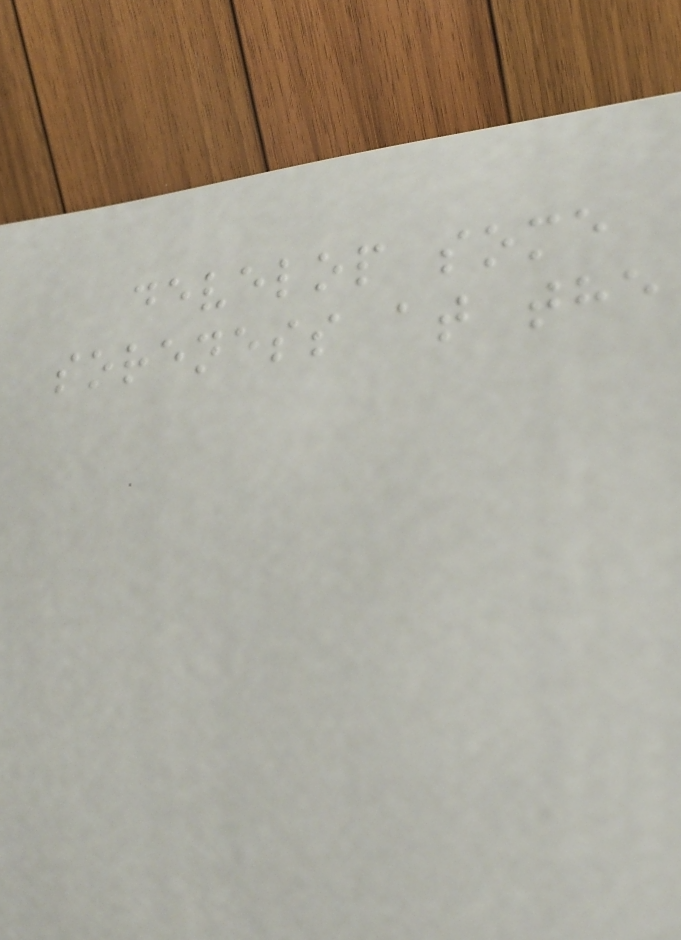develop some
soreness at the
